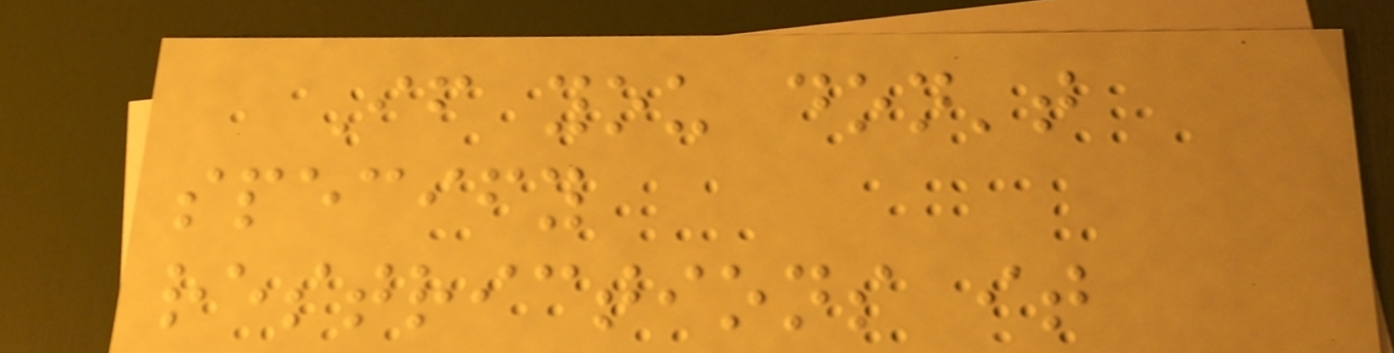If you don't
specify
restrictions it
